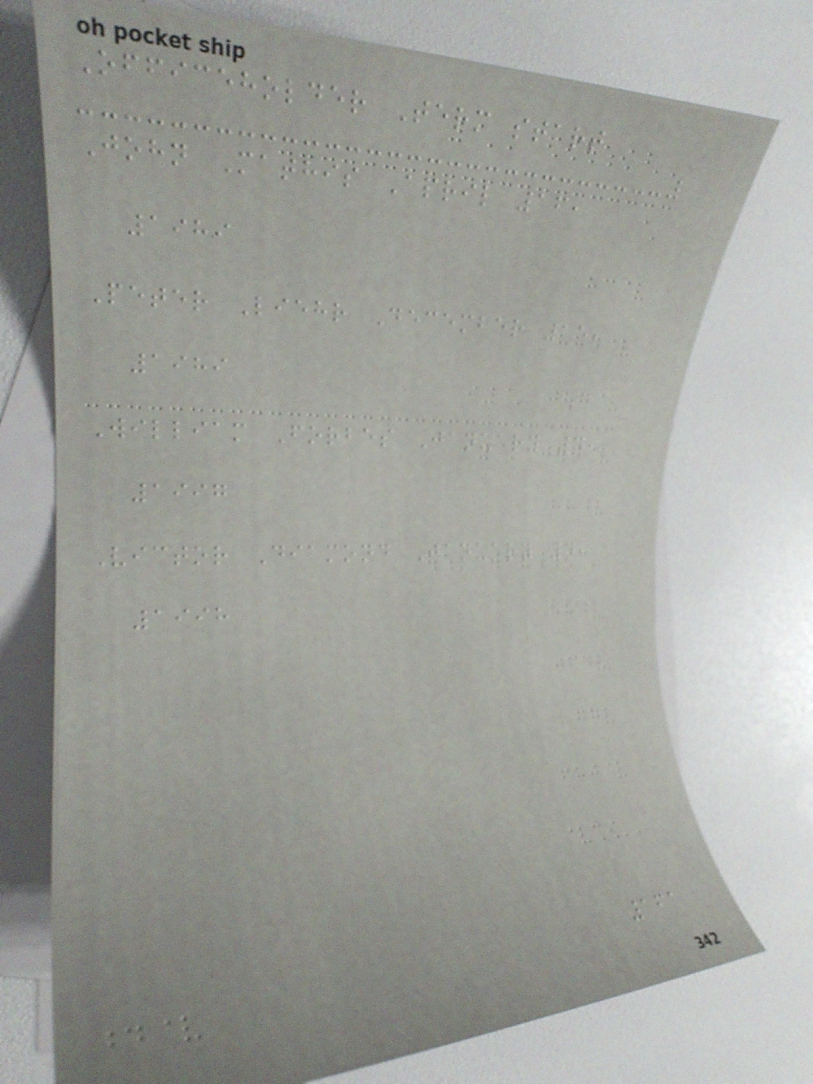Officeholder Term start
John Mathis April 16,
1989
Peter Liehr December 15,
1989
William Forbes January 4,
1997
Victor Diamond January 4,
1998
161
